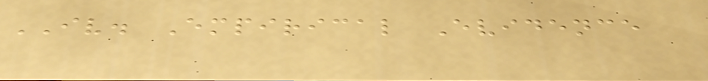IV. Empirical Evidence
